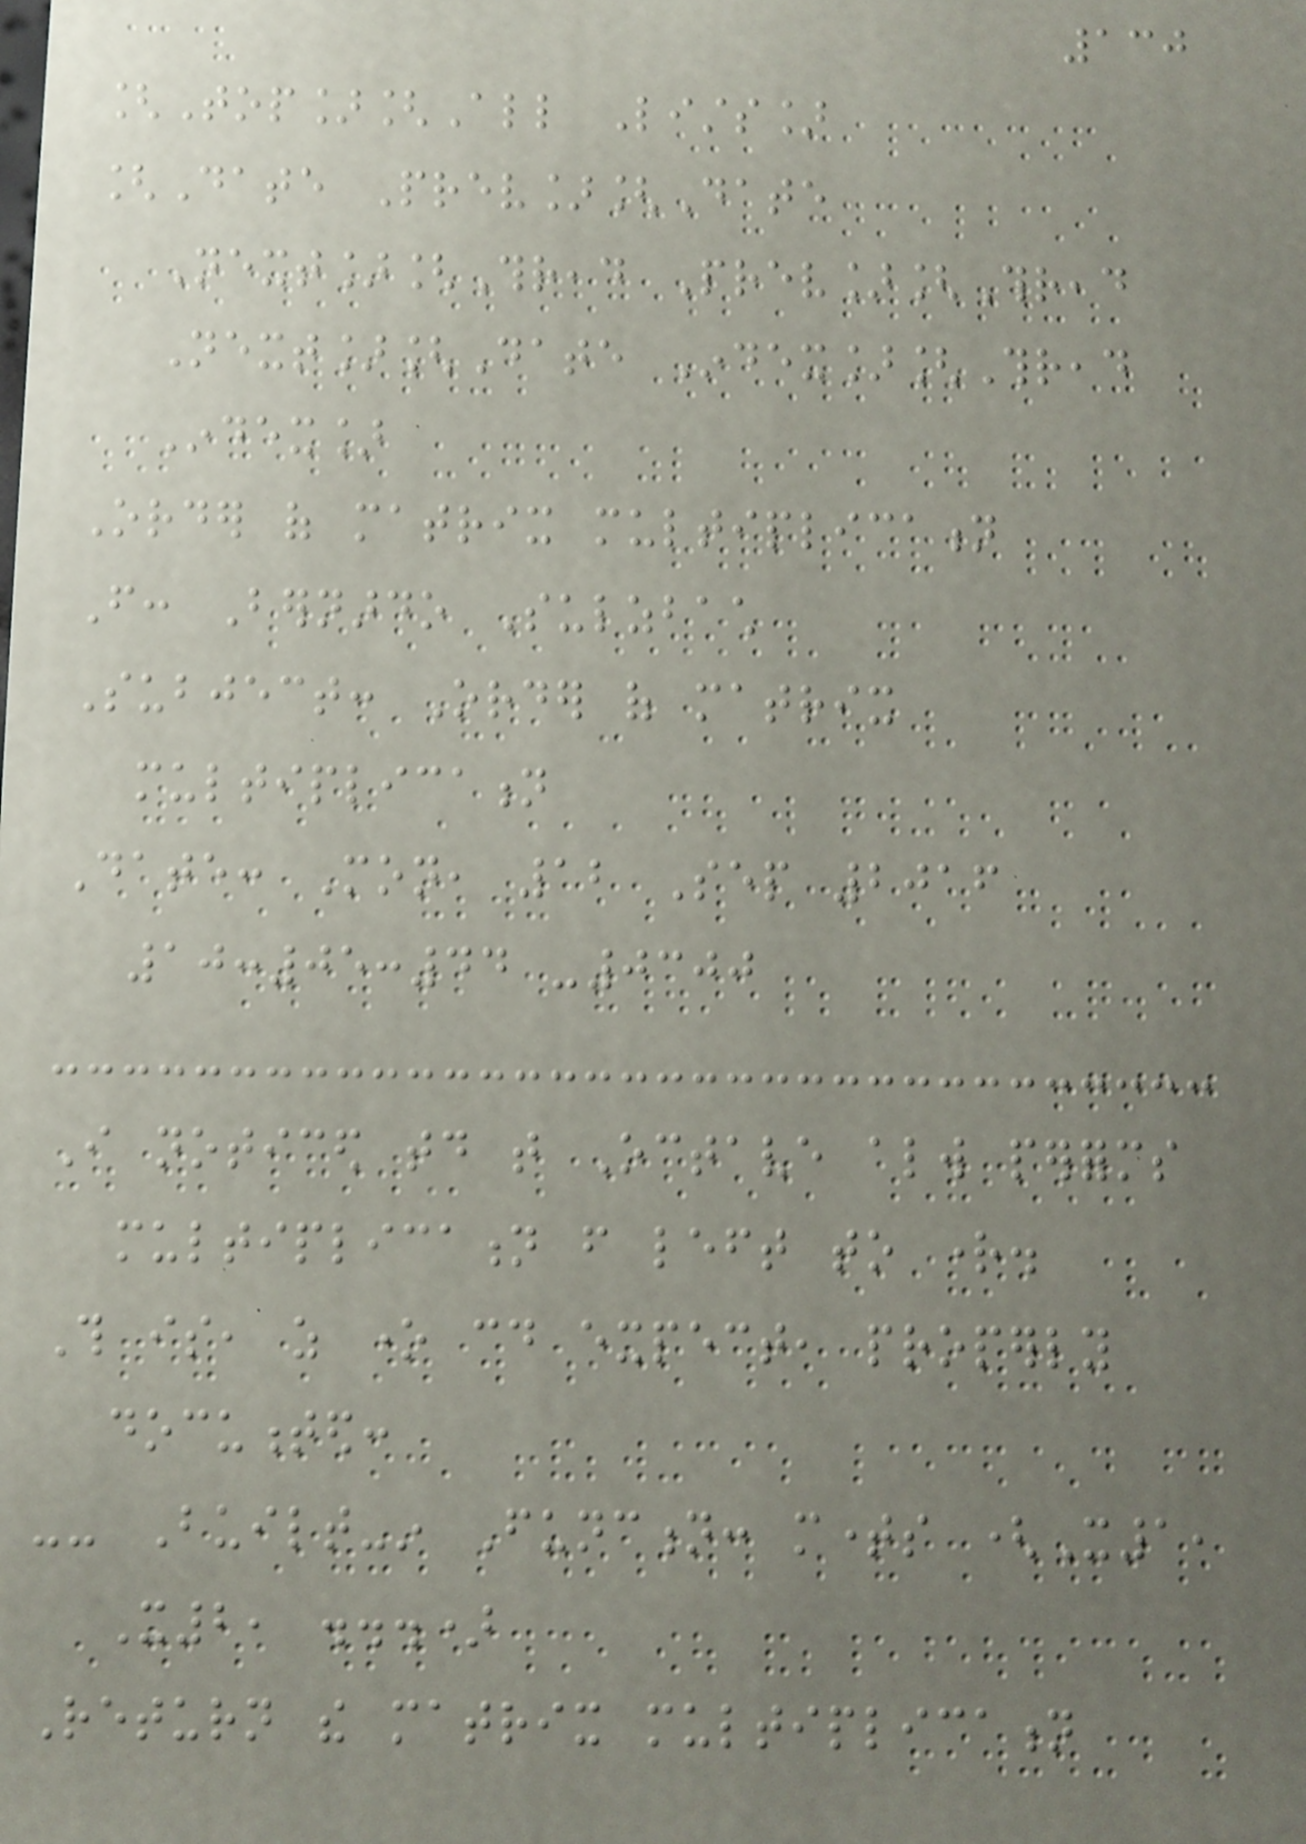130
[Top][All Lists]
[Date Prev][Date
Next][Thread Prev][Thread
Next][Date Index][Thread
Index]
Order of matrix multiplication
From: Bernardo Sulzbach
Subject: Order of matrix
multiplication
Date: Mon, 12 Sep 2016
10:05:44 -0300
I noticed today that Octave always performs
multiplication from left to right.
This is, as one could expect, properly
documented:
-- Built-in Function: mtimes (X1,
X2, ...)
Return the matrix multiplication
